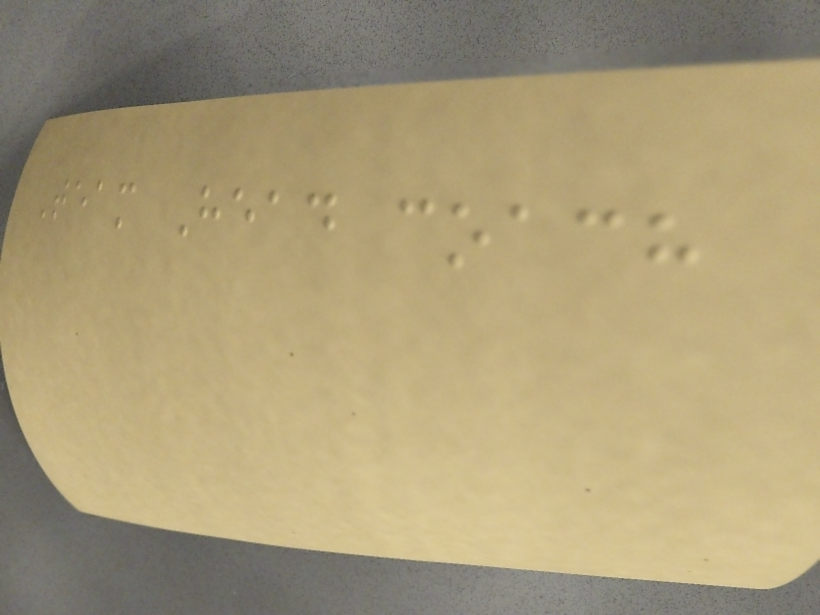Team Head coach
